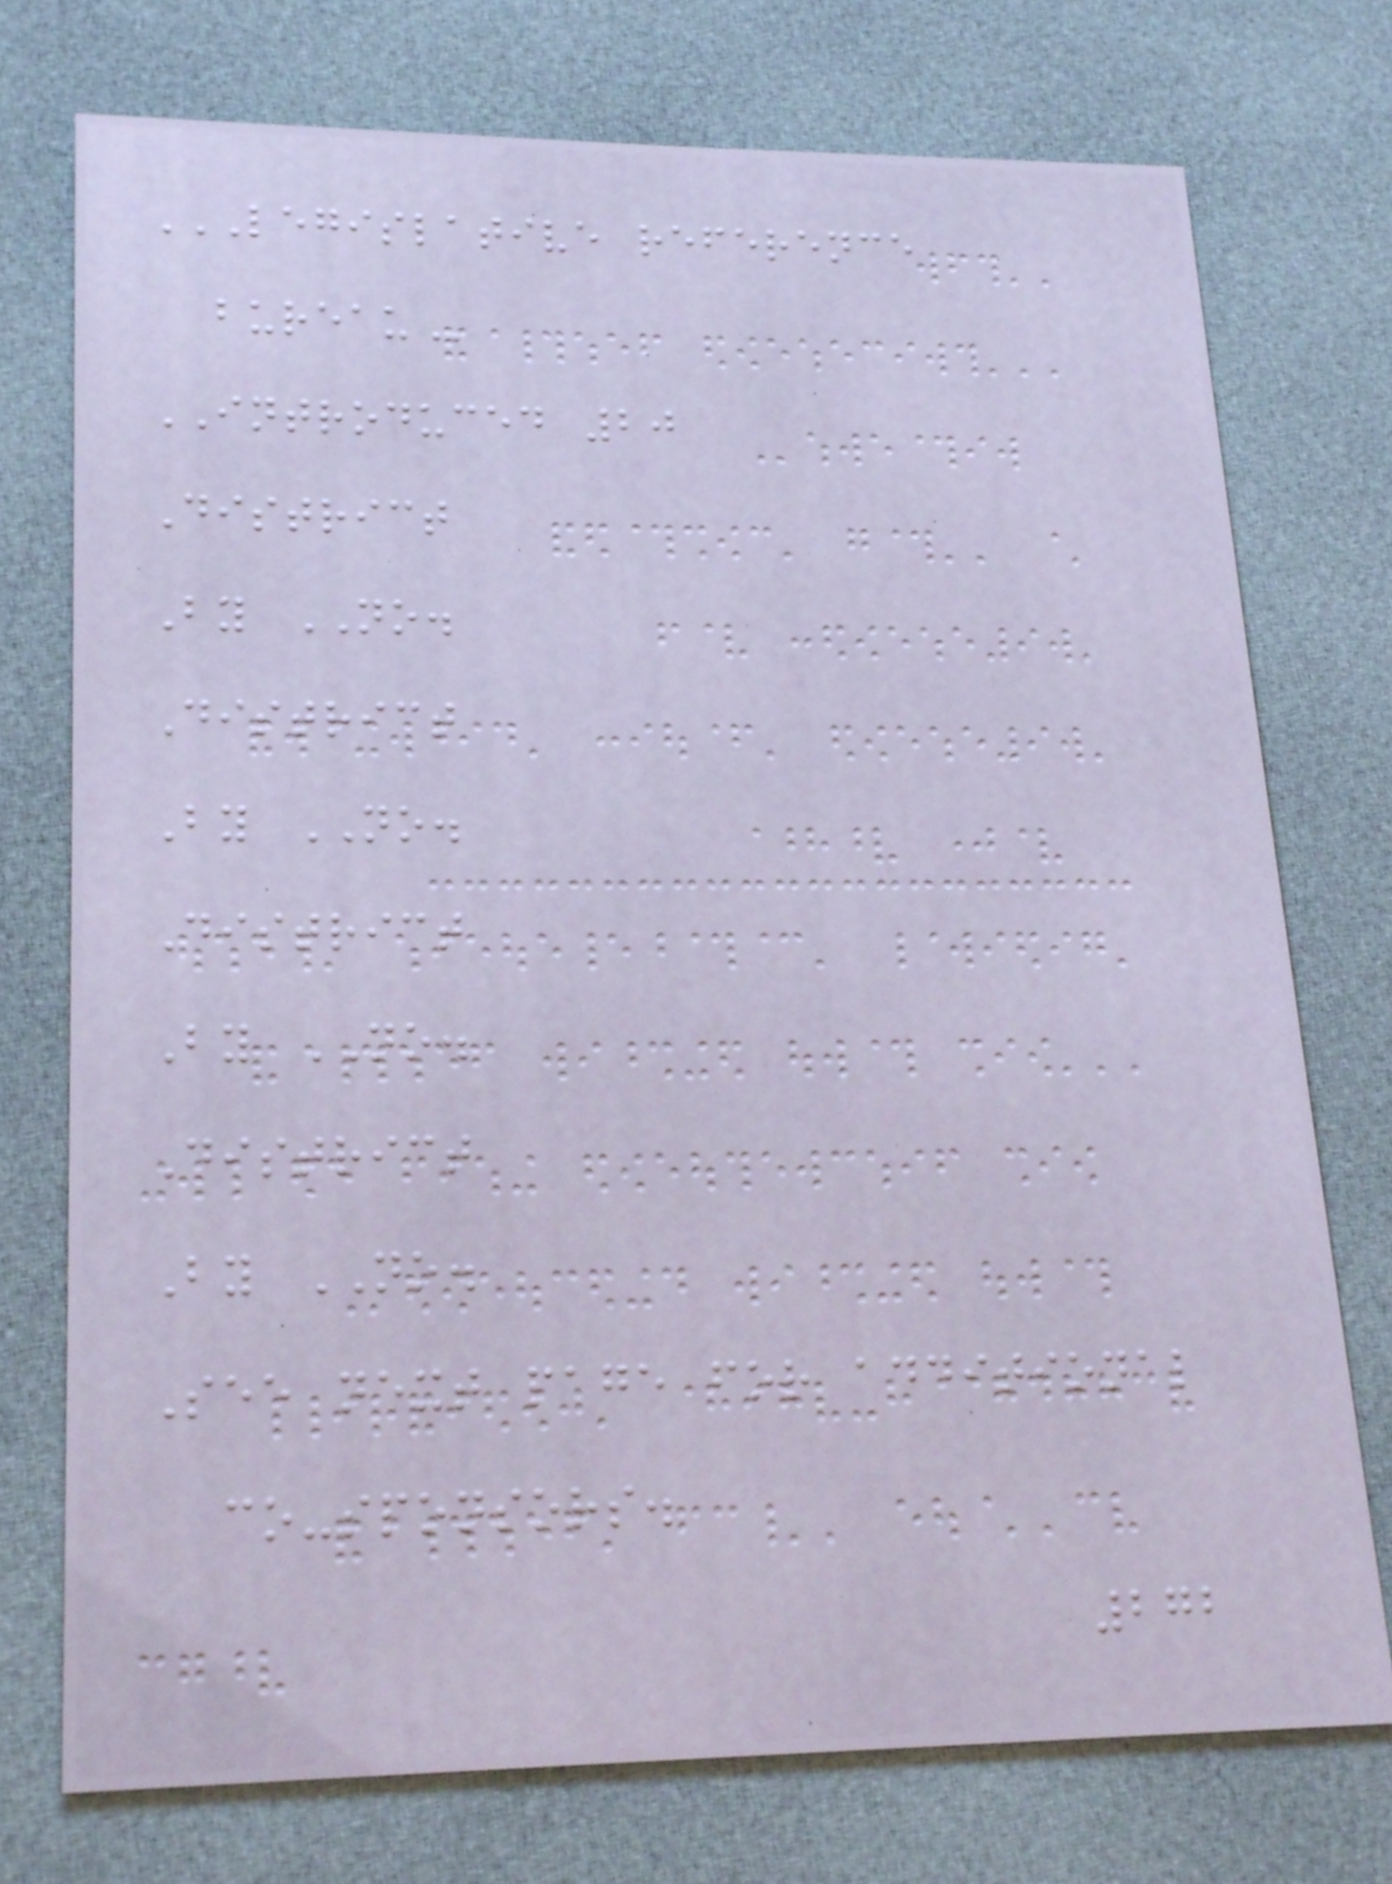LEGISLATIVE REFERENCE
BUREAU
INTRODUCED 20
District
By NO.
District
By NO.
District
By NO.
District
By NO.
See next page for additional
co-sponsors.
272
